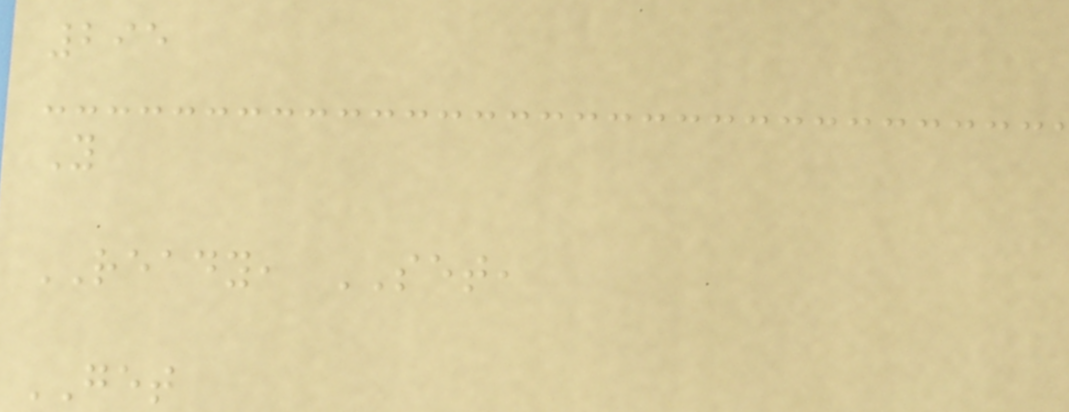295
Y
READY, SET,
GET
